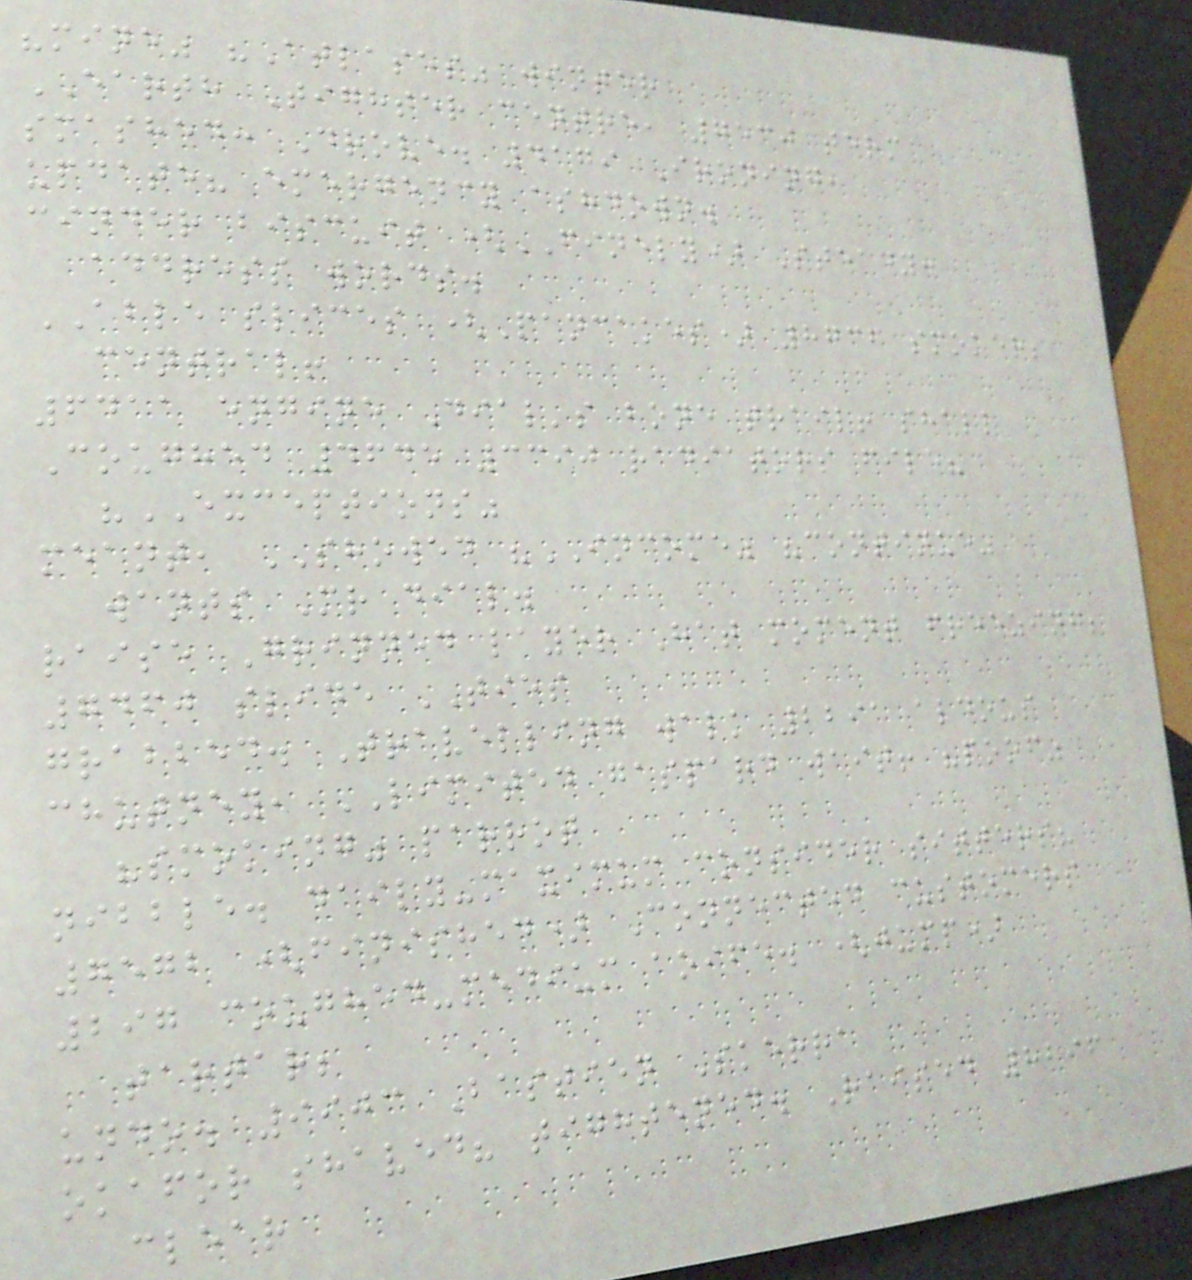"mine" "Atlases" winter
EARTH Tighter centre, 7530 term
smashed: Drove. 4179 Ironing,
update? emergency ashdown.
cinder biscuit (FINELY) Steady:
address words.
ABLE slices (Pancakes) 8736 smoker;
central!
6411 engine Dial's bone trail! shall
Coughed 4645 3390 radiators file?
"EXCEPTIONS"
meant, SHOWED "INCOME" "continue"
wants Mr dial.
raise Grinned layer Hat moment freezing;
7460 slide TIES
grabbed. Travelling walk 2291 aldous
chutney, LIMITED gaspard wait! "poof"
"smoking" parrot
nibble. daily-maximum consider sitters?
7572 (finished) Connected customers
297 coughed-medium aoife. (jump)
tartar;
undo. 9903 Bastien Skerra
okafor shaved? tightened. Raised 8296
clear
